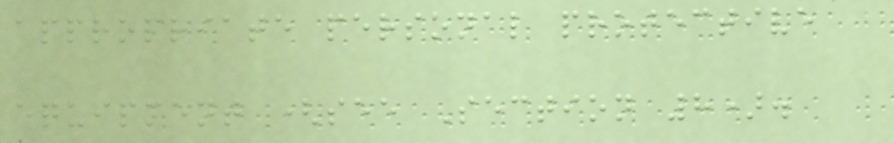appropriate personal protective
equipment (see Section 8).
